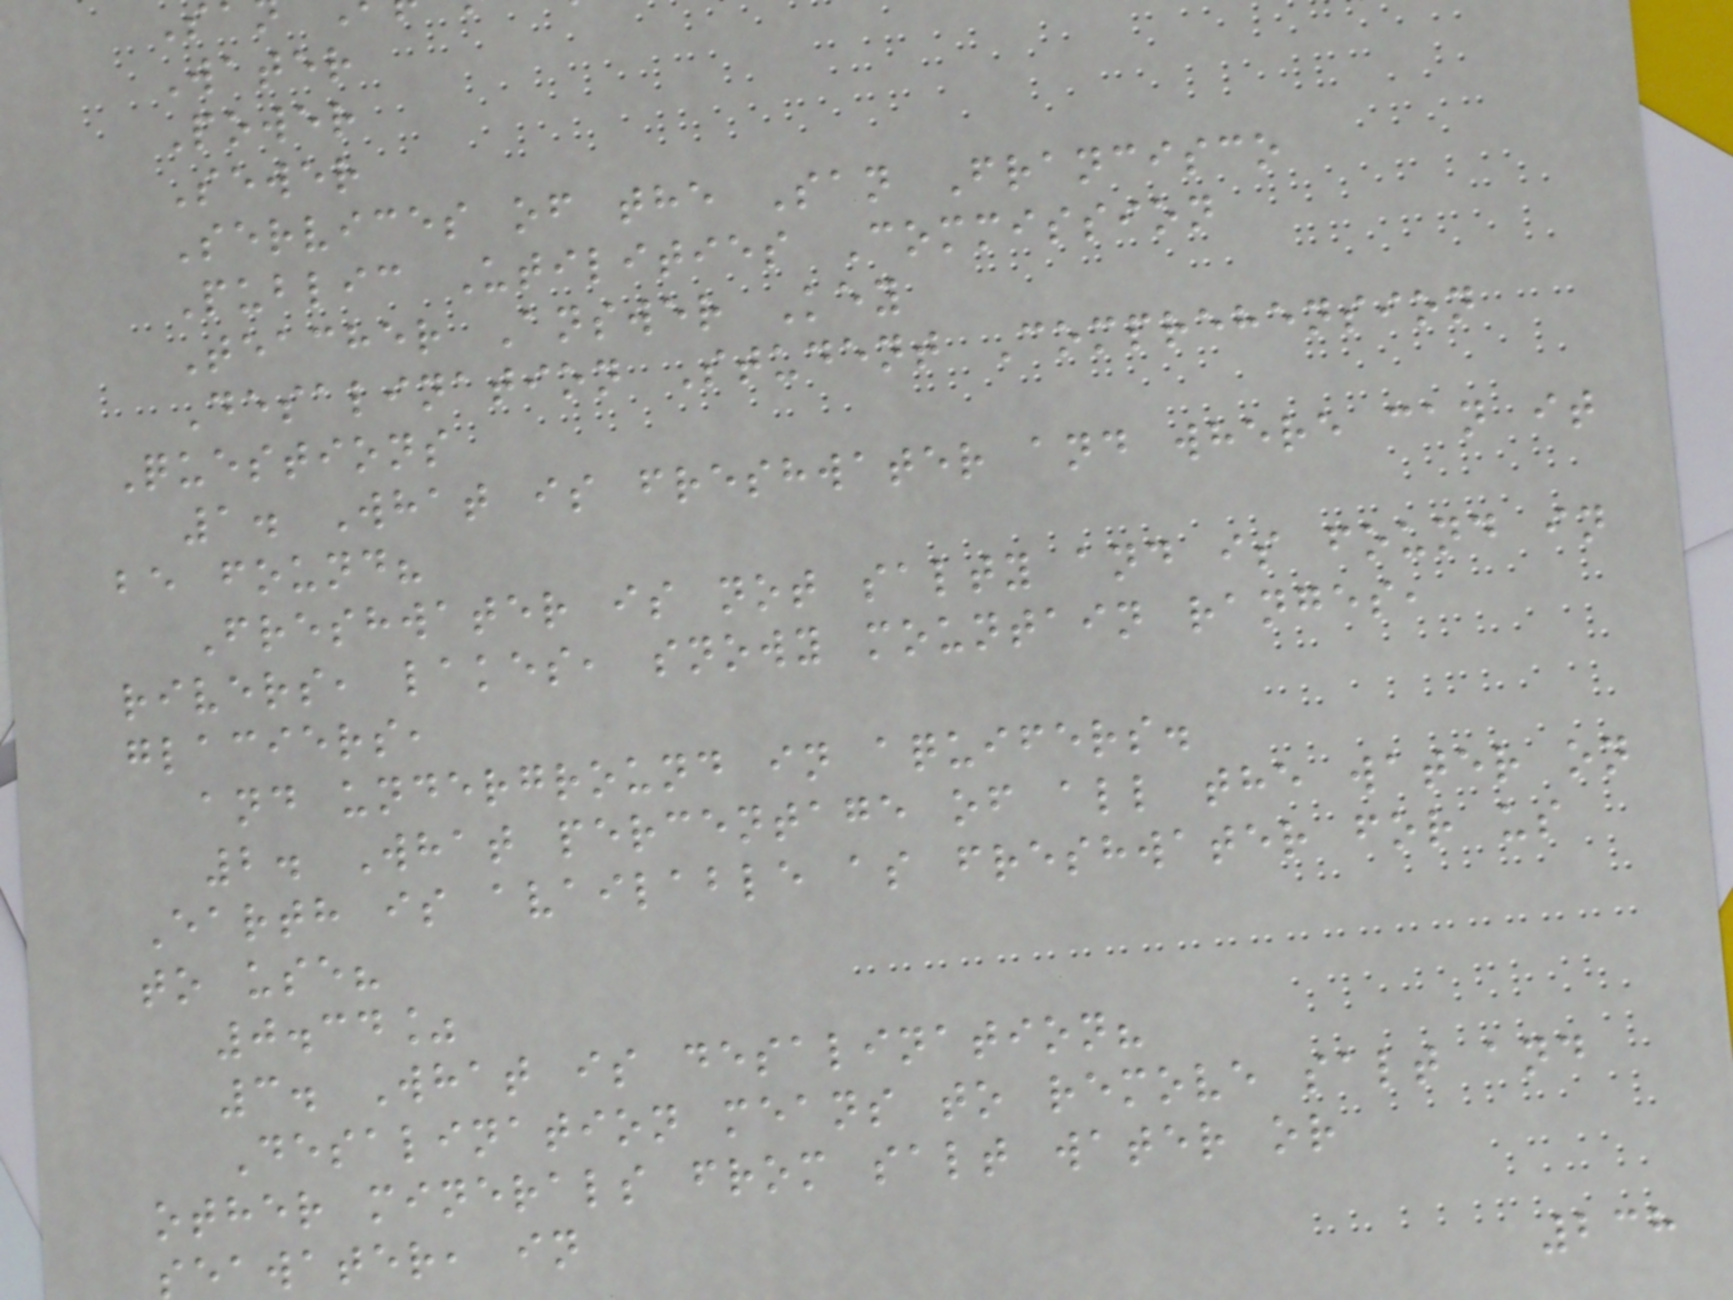Water
Power
Sewer
Services of the San Francisco
Public Utilities Commission
Teacher Answer Key
Desalination Student Comprehension
Questions
1. What is freshwater and where can it
be found?
Freshwater is not salty and is found in
rivers, lakes, snowy mountain ranges,
glaciers,
and underground in aquifers.
2. What percentage of all the water on
Earth is available as freshwater for us
to use?
0.34%
3. What is desalination?
Desalination means to remove salt and
other minerals from salt water or
seawater, in
238
